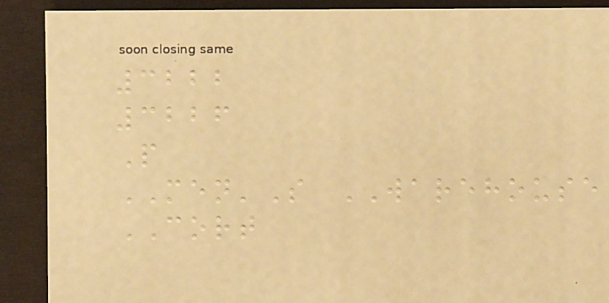3222
3226
P
MEN'S WAREHOUSE
CORT
